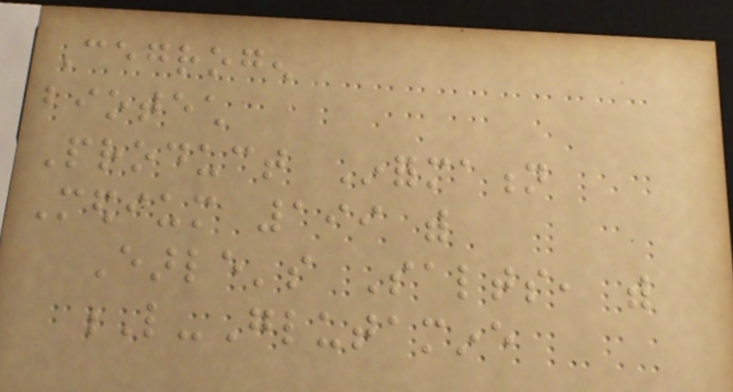Cegrogen
biotech
Product Information
Medium 199 with
Earle's Salts, with
L-Glutamine
